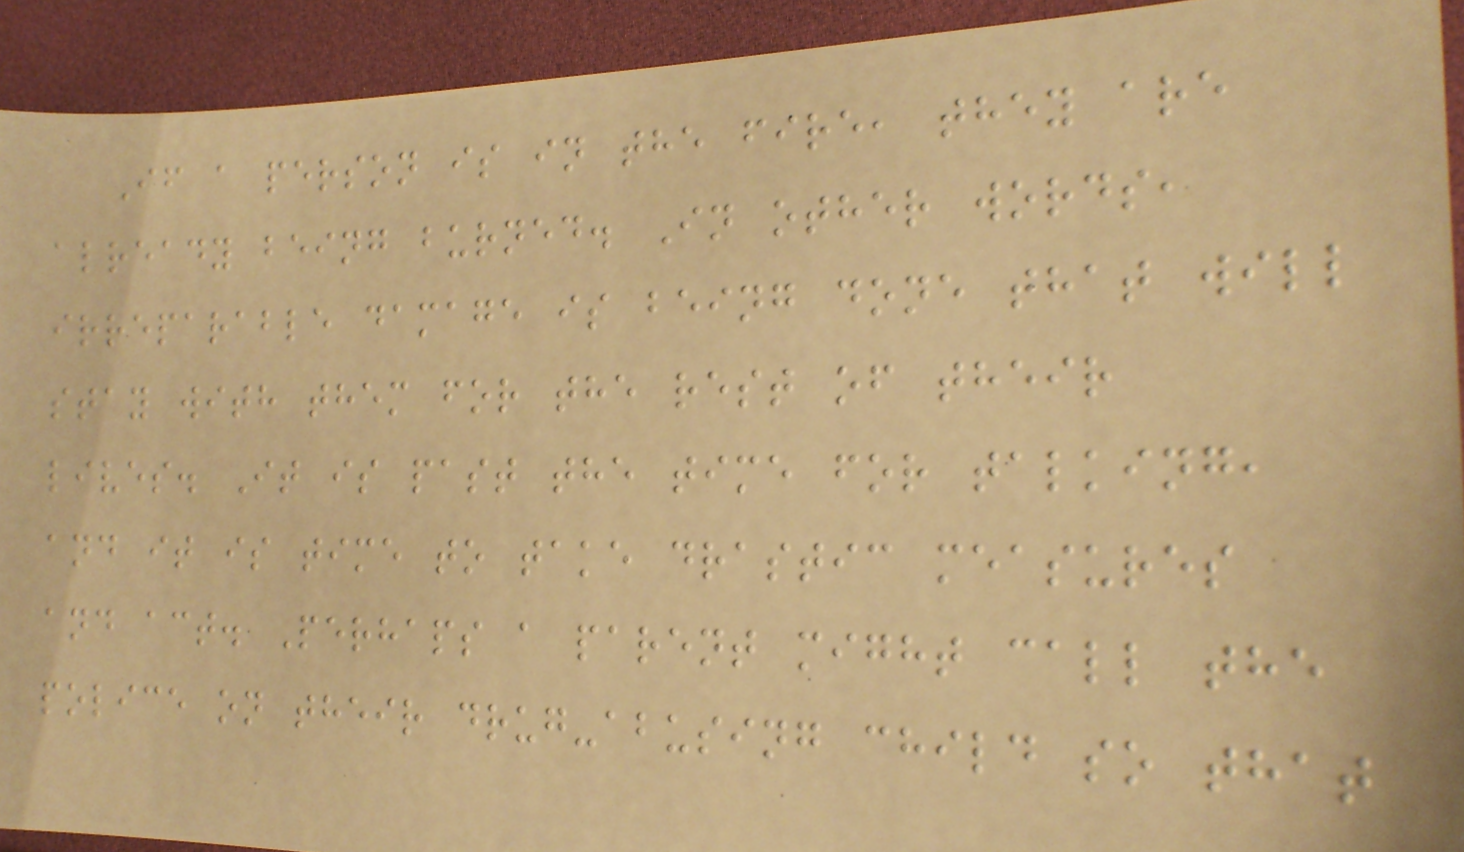If a person is in the fire, they are
already being burned. In other words,
irreparable damage is being done that will
stay with them for the rest of their
lives. It is past the time for talking,
and it is time to take drastic measures
and act. Perhaps a parent might call the
police on their drug-abusing child so that
